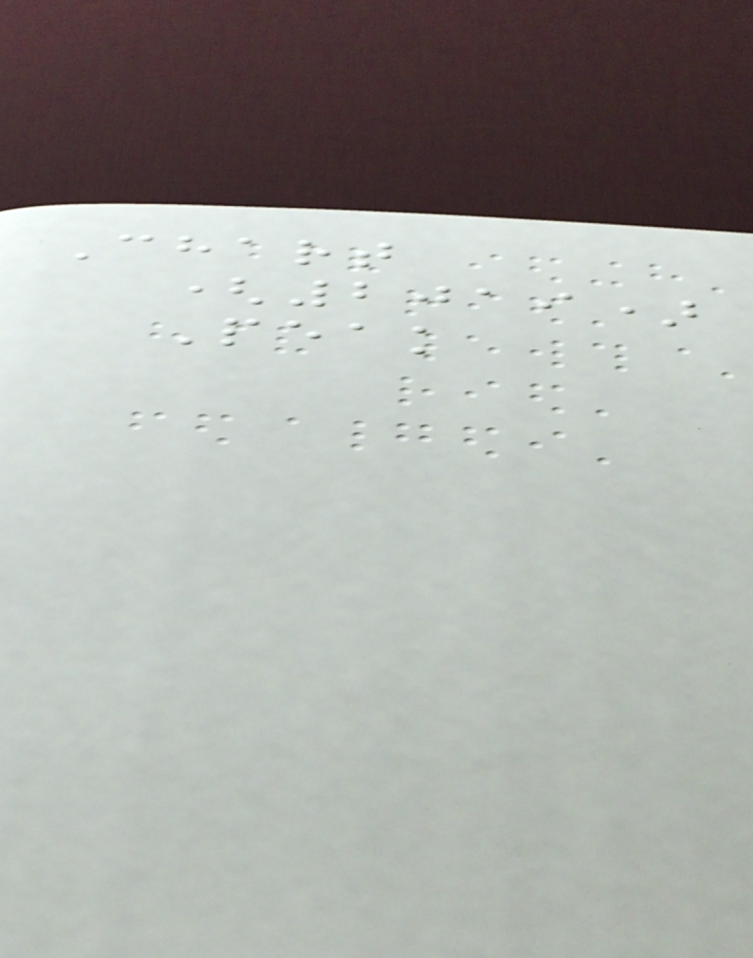Chart
(2019)
Peak
